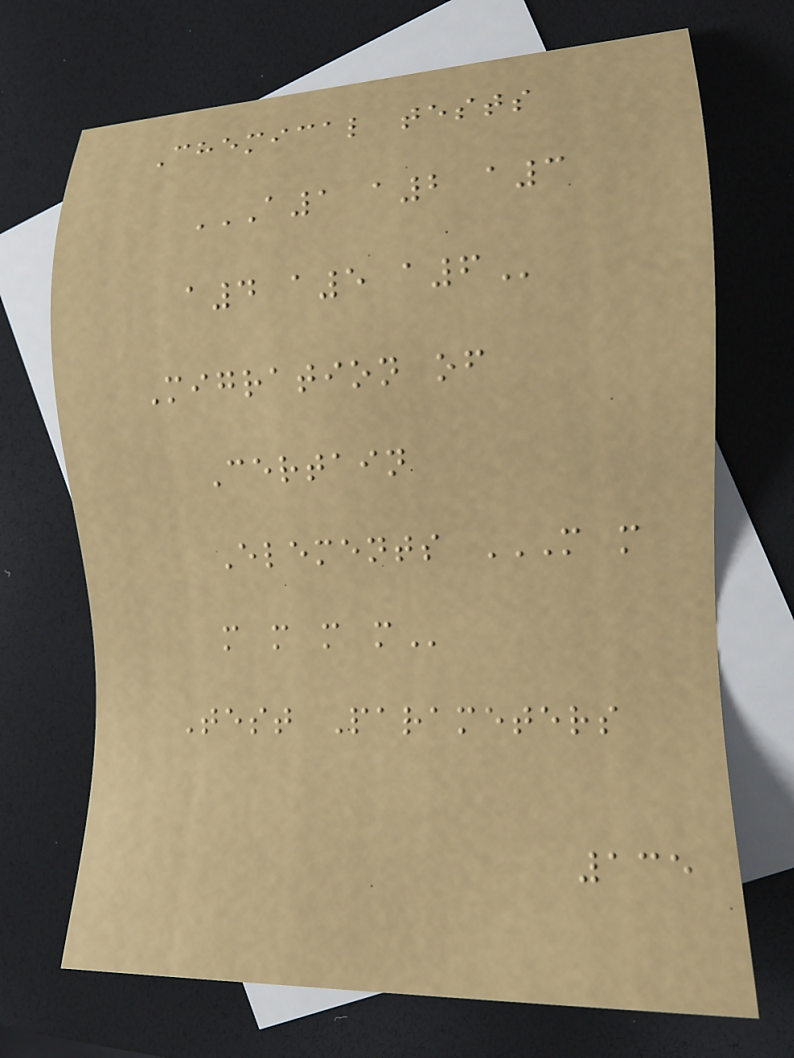Chemical tests
A1 A2 A3
A4 A5 A6
Migration of
Certain
Elements M M
M M M M
Test Parameters
135
